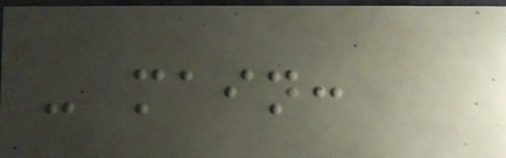- main:
